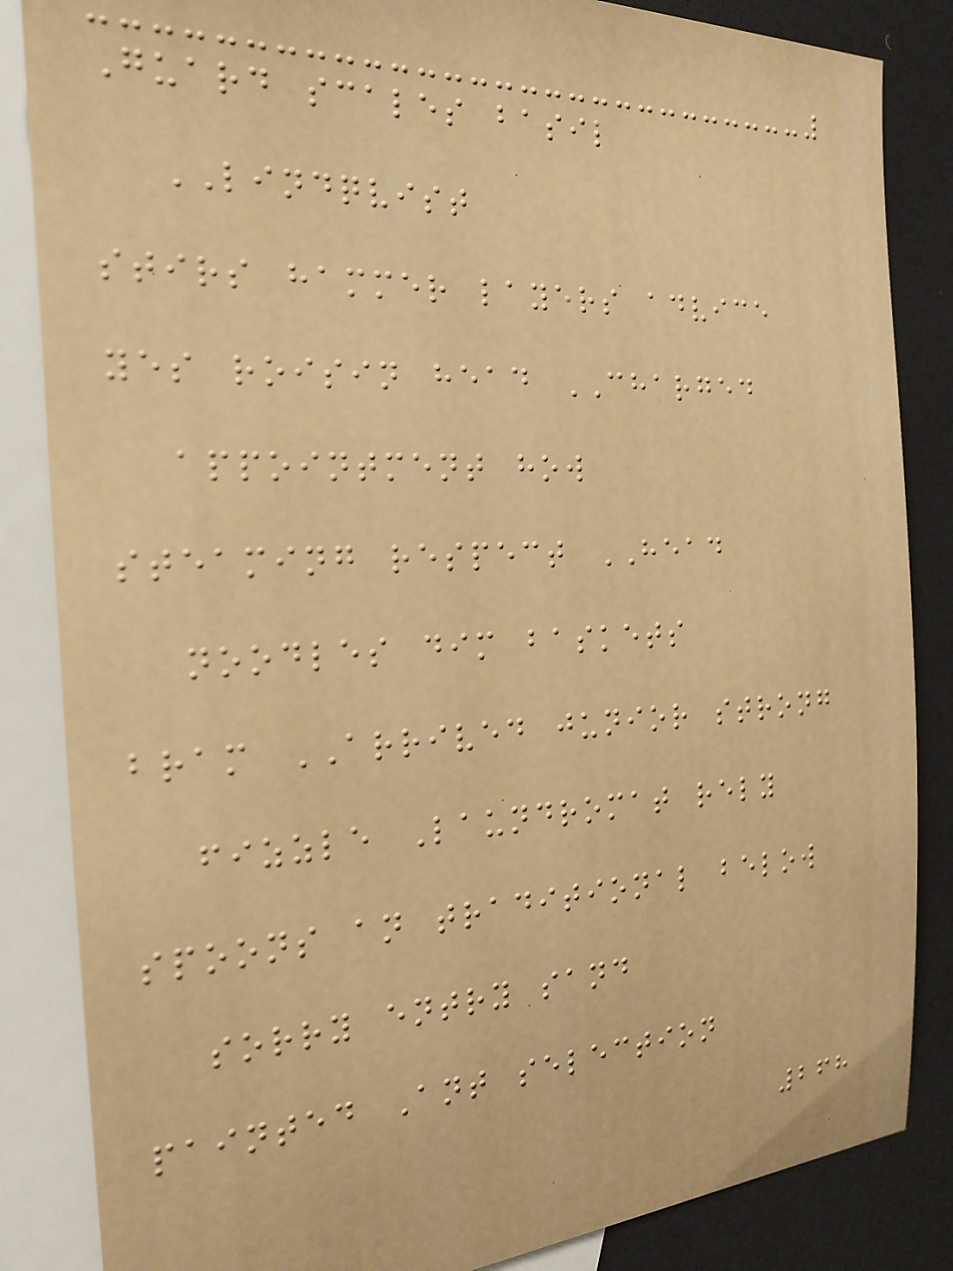Guard scales basil
LINDQVIST
stirs hammer layers advice
yes roisin head CHARGED
appointment how
steaming respect HEAD
noodles dim baskets
bram ARRIVED junior strong
fizzle Laundromat rely
spoons an traditional below
sorry entry sand
painted Ant selection
268
